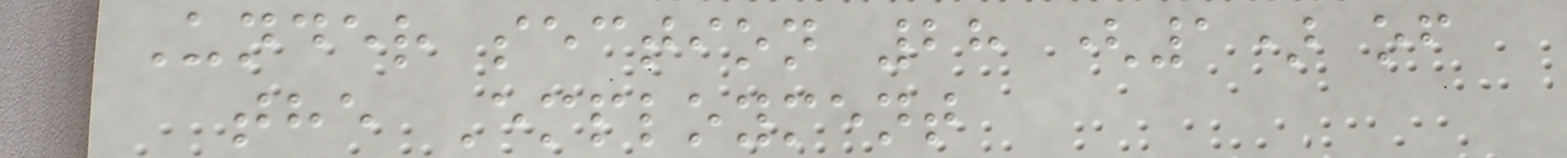Under section 28 (1) of
the Employment
